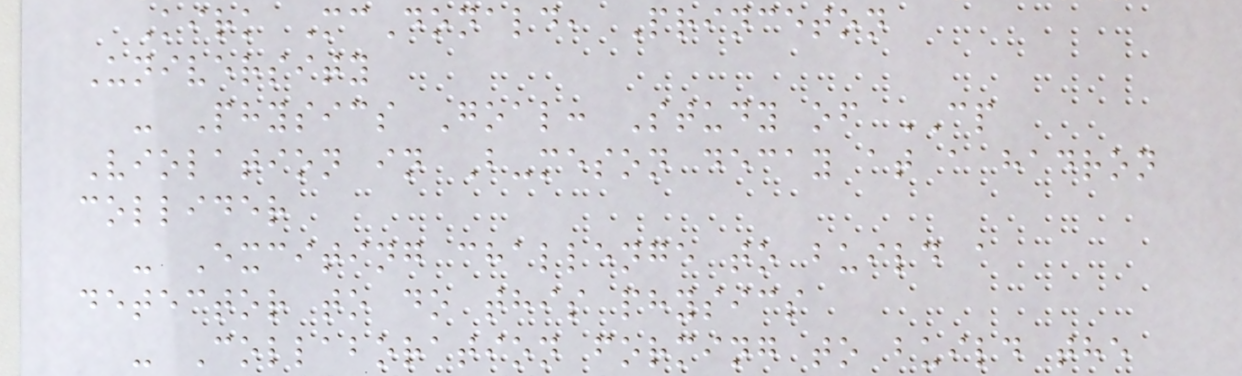Kirk McDonald, Princeton
University
- Physics Goal: Study of CP
Violation in B-meson decay at a hadron
collider
- Exciting challenge to build a
detector to do this physics
- Collaboration forming to build the
